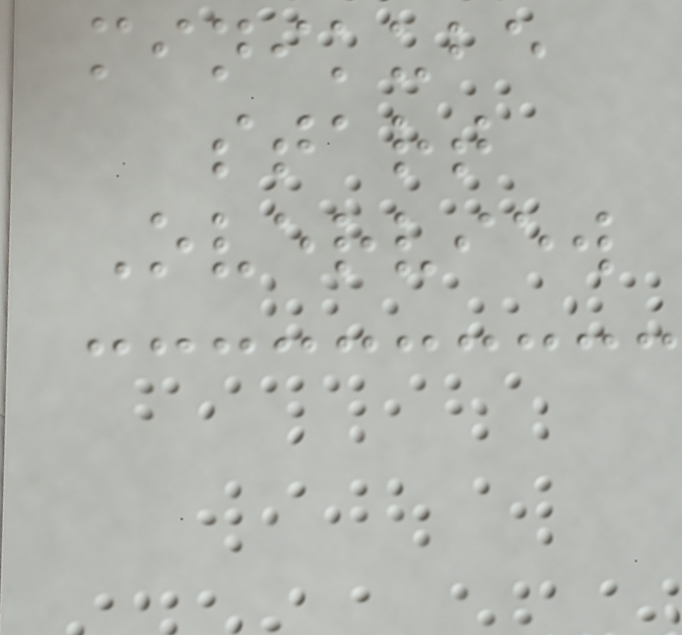minikube
start
Overview
